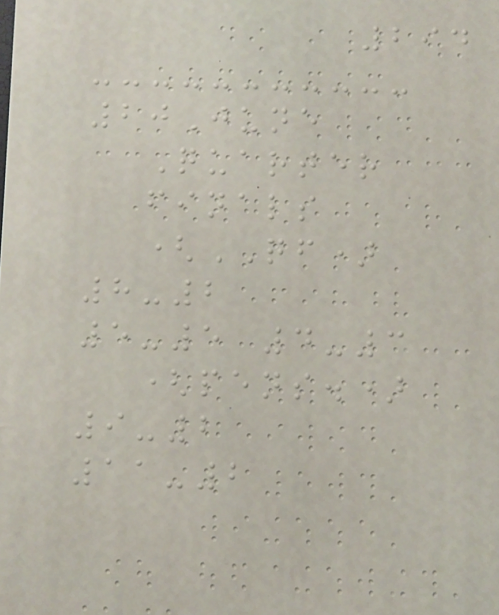294
20June
Quarter
finals
(QF)
8-2
5-5 4-3
(pens.)
9-2
11-2
